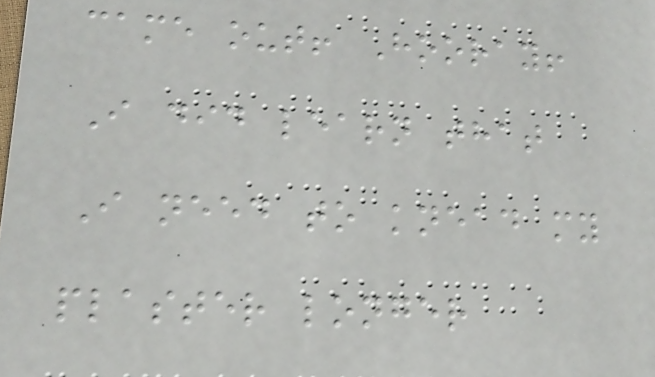came out! Hooray!
I did learn that
I need to knead my
plaster longer
